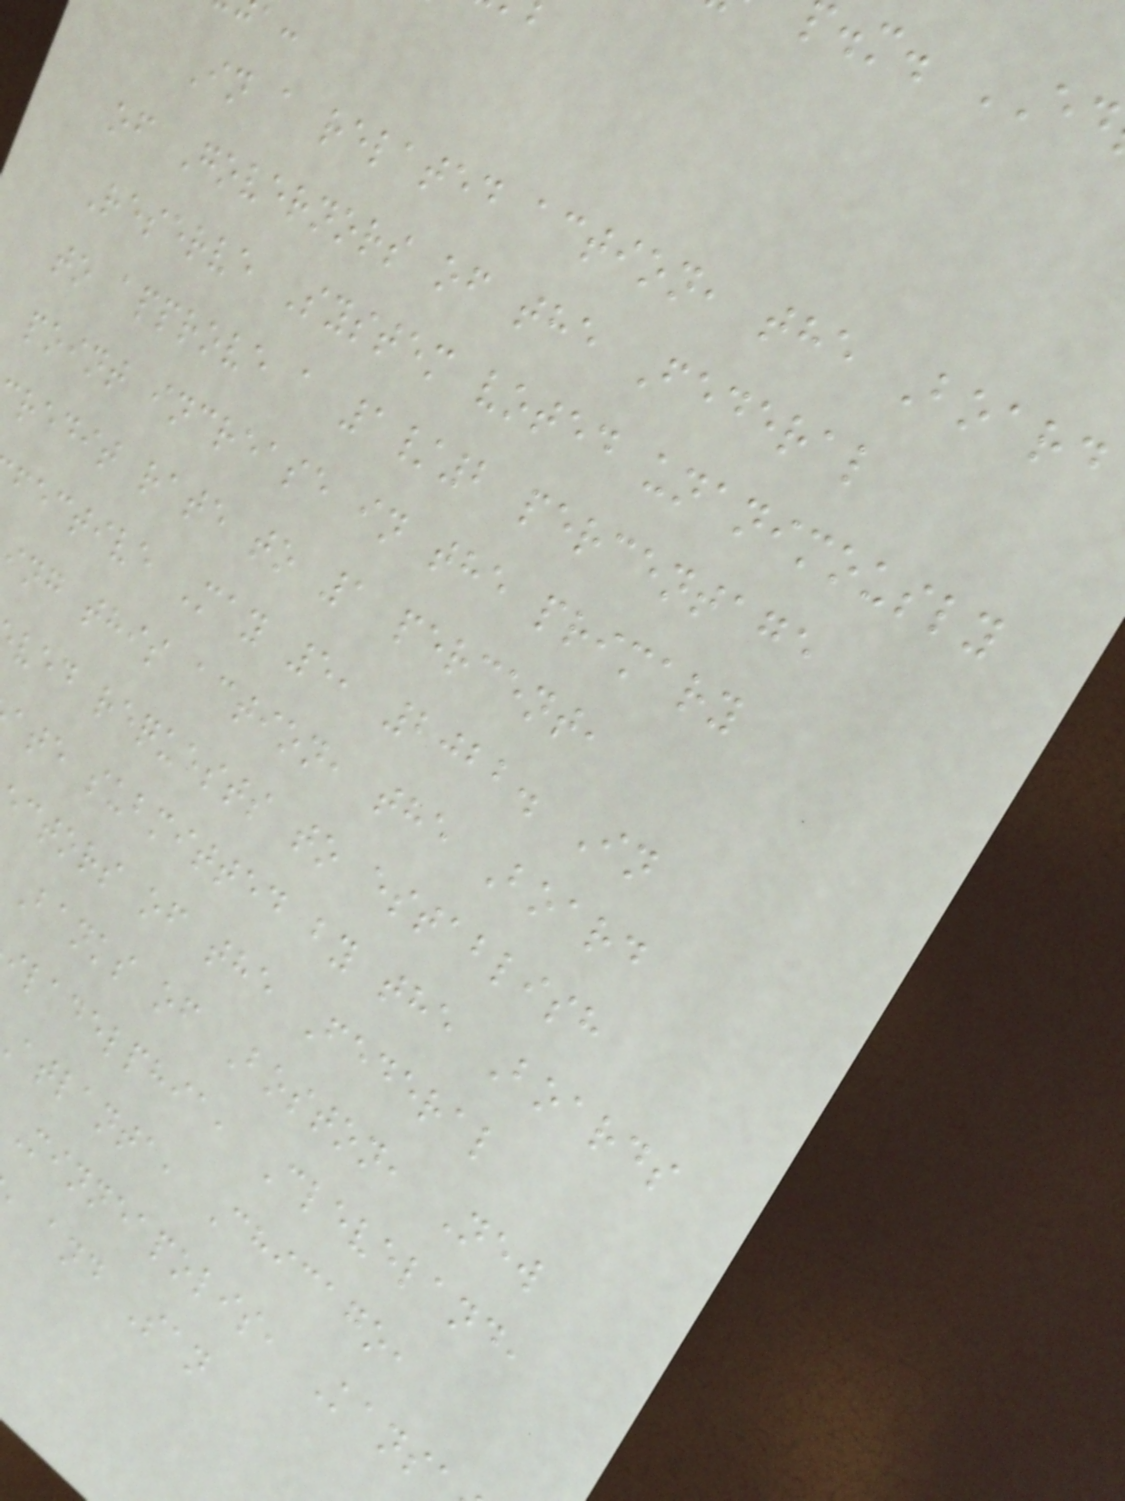.m. ED
In a related action, the Board
of Governors of the Federal
Reserve System voted unanimously
to approve a 1/2 percentage
point increase in the primary
redit rate to 1 percent,
fective May 5, 2022. In
ing this action, the Board
ved requests to establish
ate submitted by the Boards
ctors of the Federal
Banks of Boston, New
iladelphia, Cleveland,
atlanta, Chicago,
Minneapolis, Kans
and San
